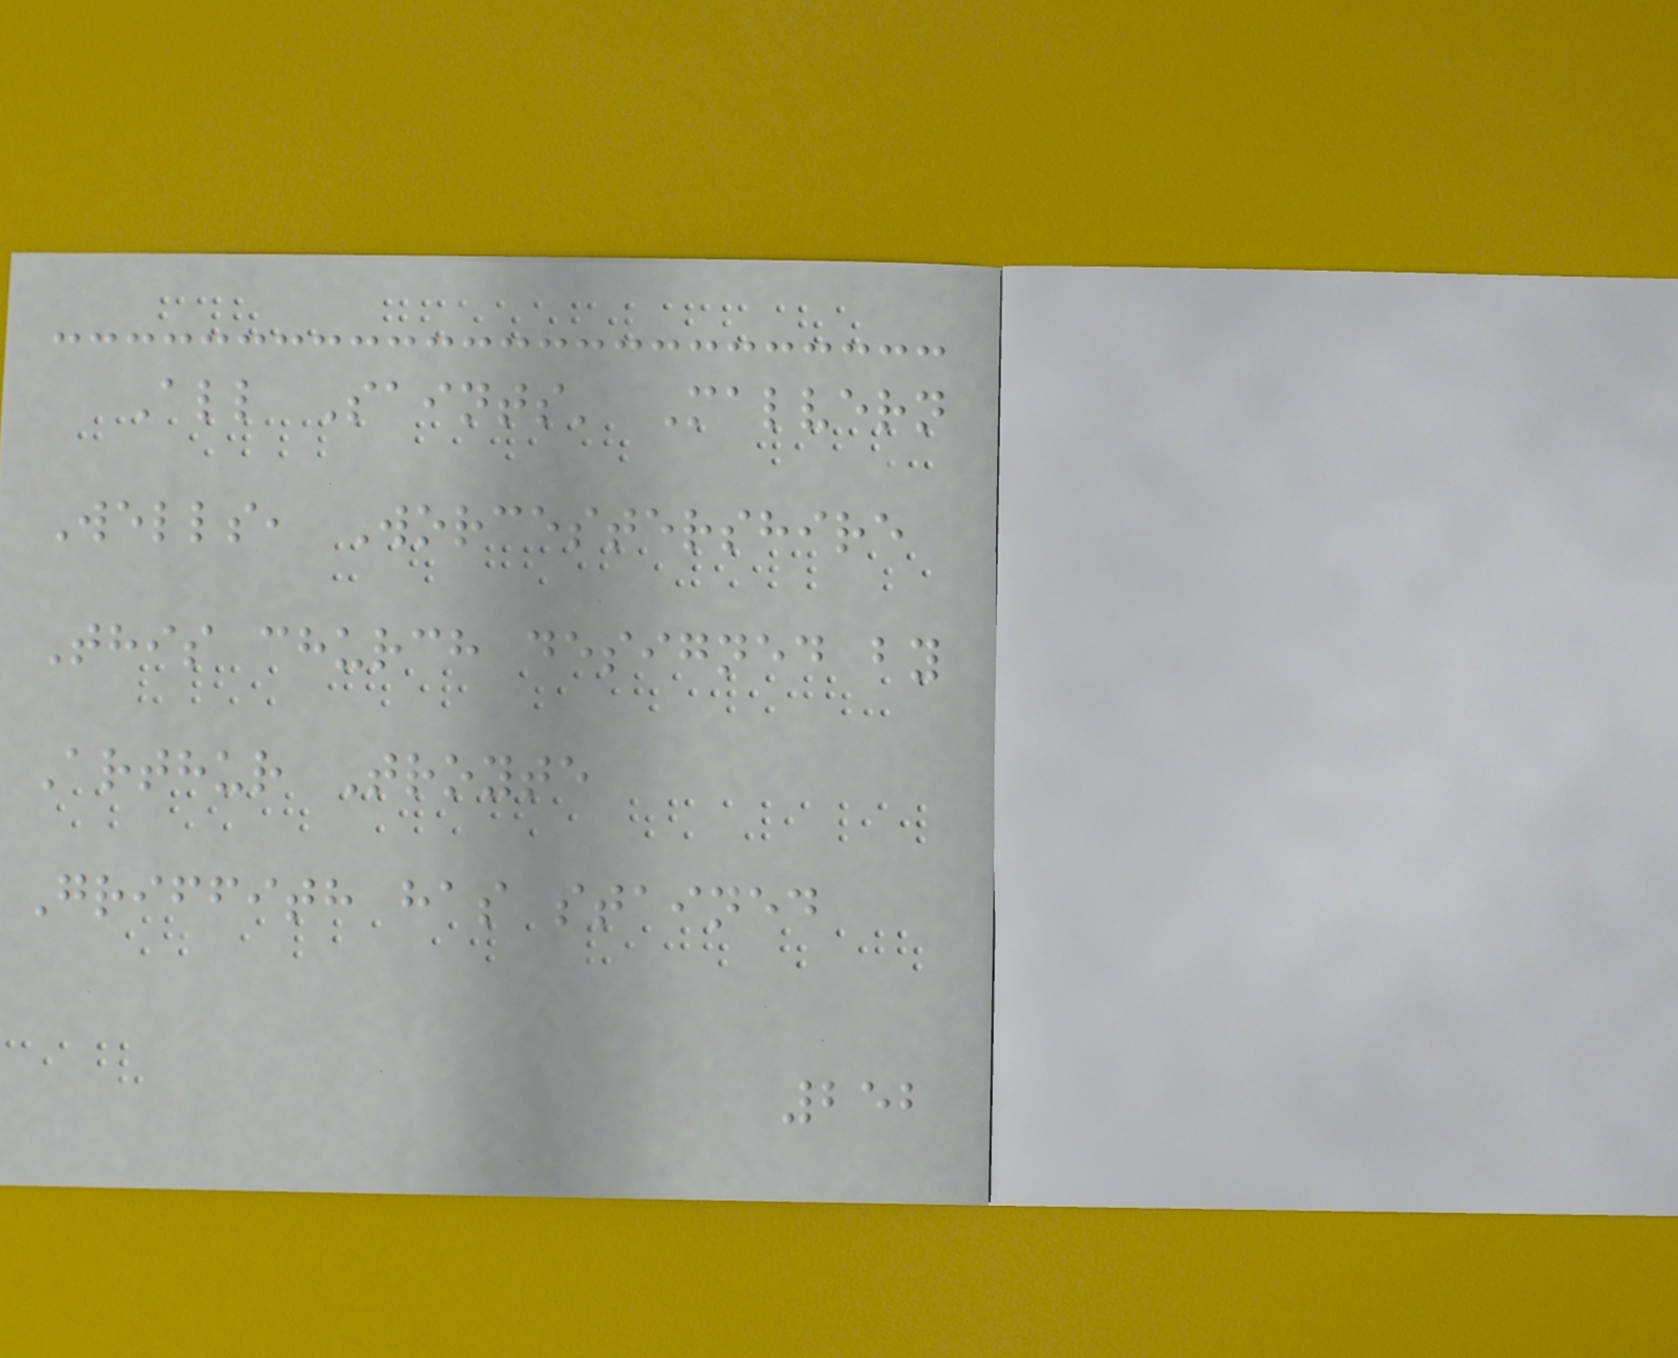All Saints' Malvern
Wells, Worcestershire
This church designed by
Arthur Troyte
Griffith has stained
252
